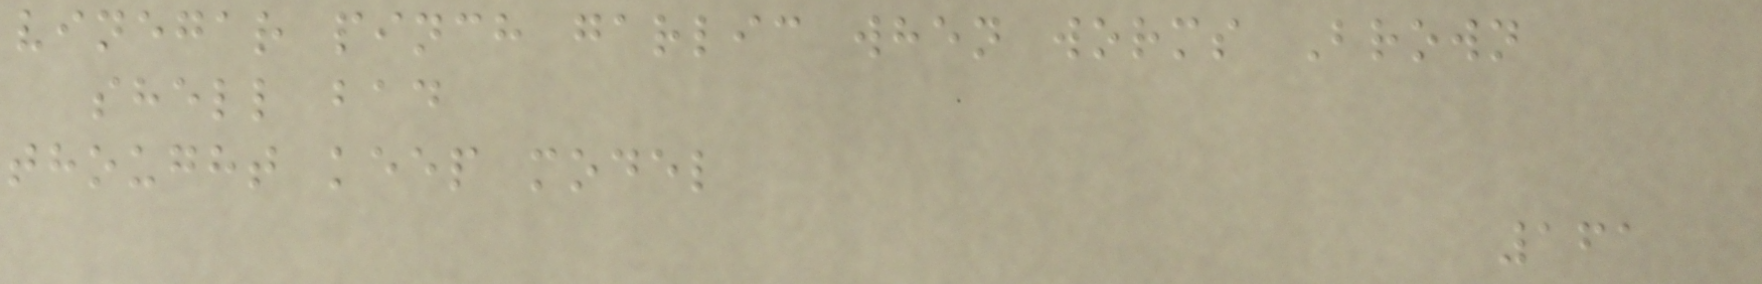vinegar pinch garlic when worms Brown
shell bad
thought keep model
161
